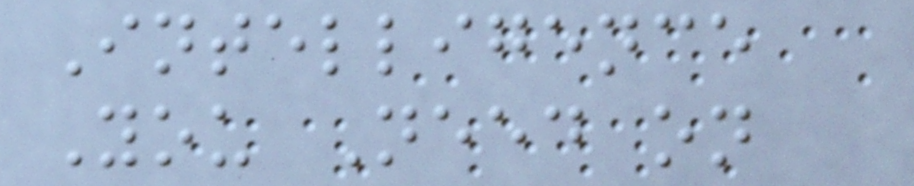Intelligence
You Need on
